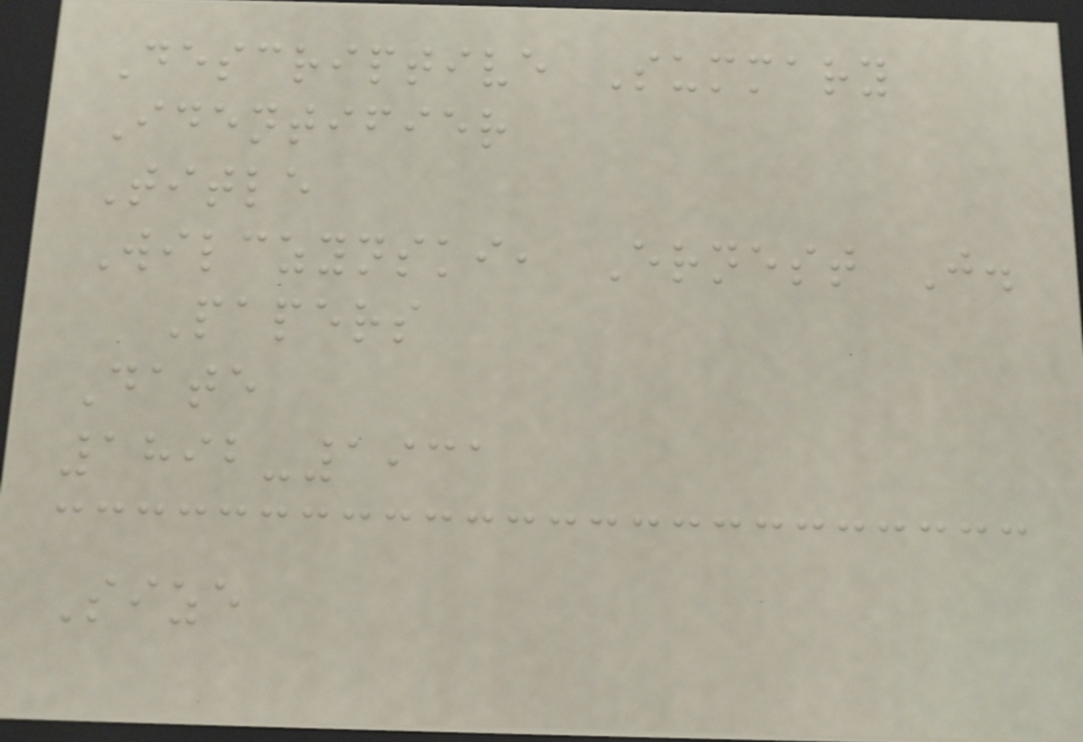Descriptive Summary
Identifier
Title
Wilczynski, Ernest J.
Papers
Date
1892-1931
Size
